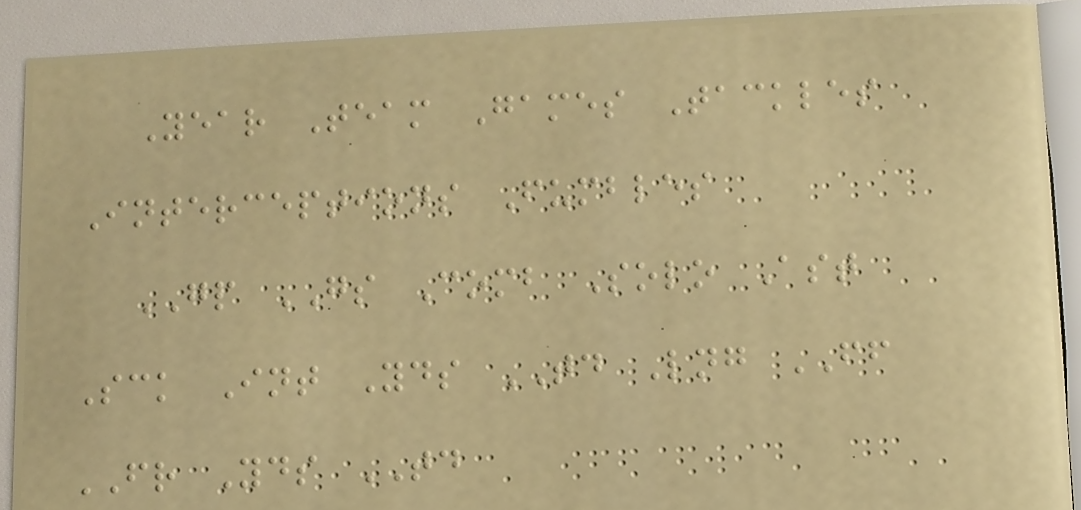Year Team Games Tackles
Interceptions Fumbles
GP GS Comb Solo Ast
Sck Int Yds TD Lng FF
FR Yds TD
